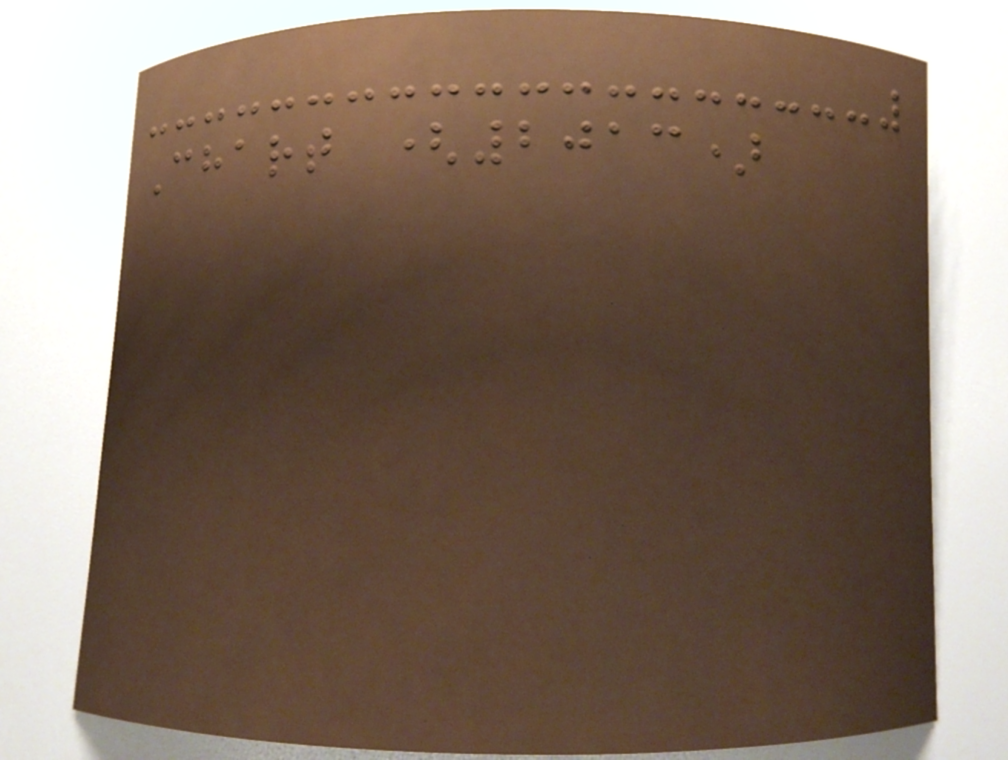Chart (2013)
